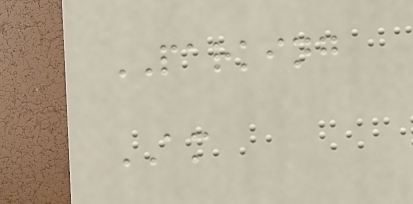PARKING
AM
